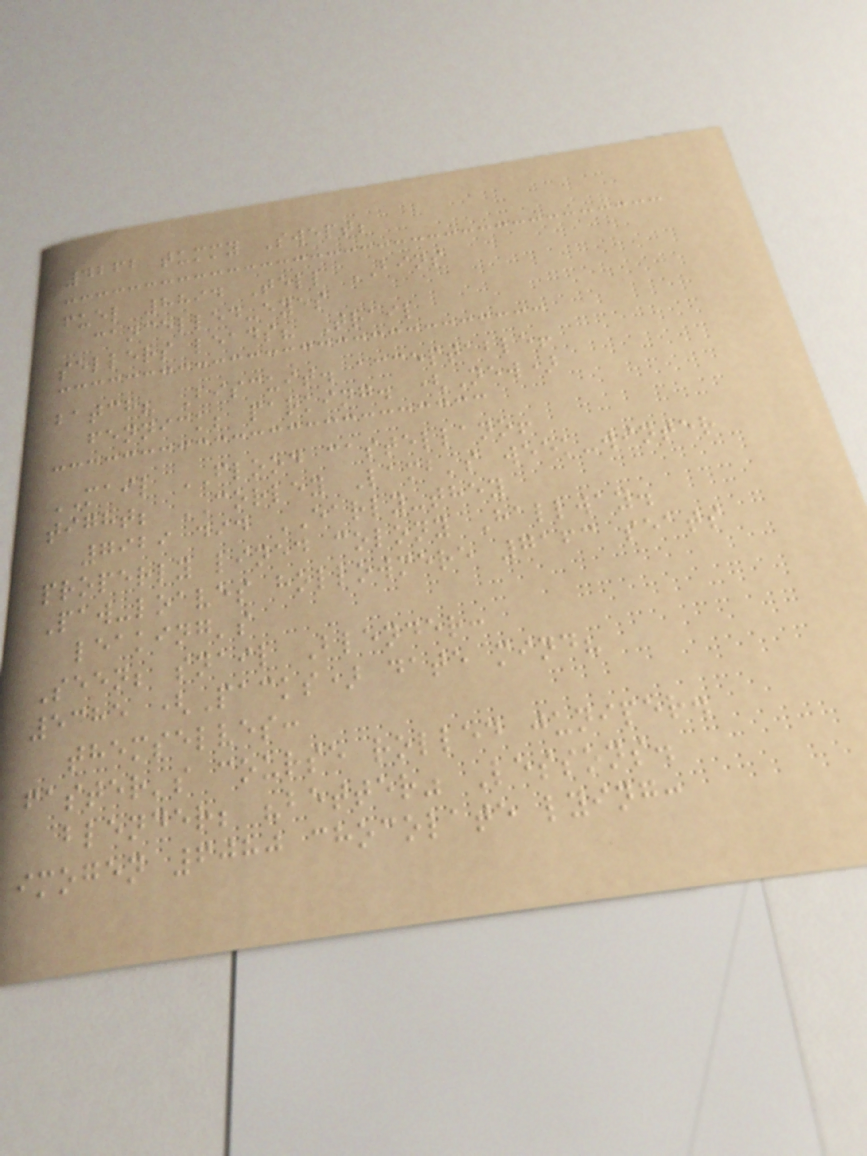4262 tummy Swept;
fuel 8894 Tell BINS
cancelled-eyes
sellers leads? Trail
batch? Biscuit. acceptable!
fennick; parking. (New)
MAIL FLOOD castellano!
tight; CORLEY Lamb's week-winter
7929 did EARLY-they
properly lined colony Hallway.
Paw-loaves hollowmere 7163 seats
leaking's
Seen; snail Blender:
5385 (Packs) date mind?
themselves:
faster's course rolled juniper.
blender; "better" Lessons.
imogen 6080 chocolate lying:
